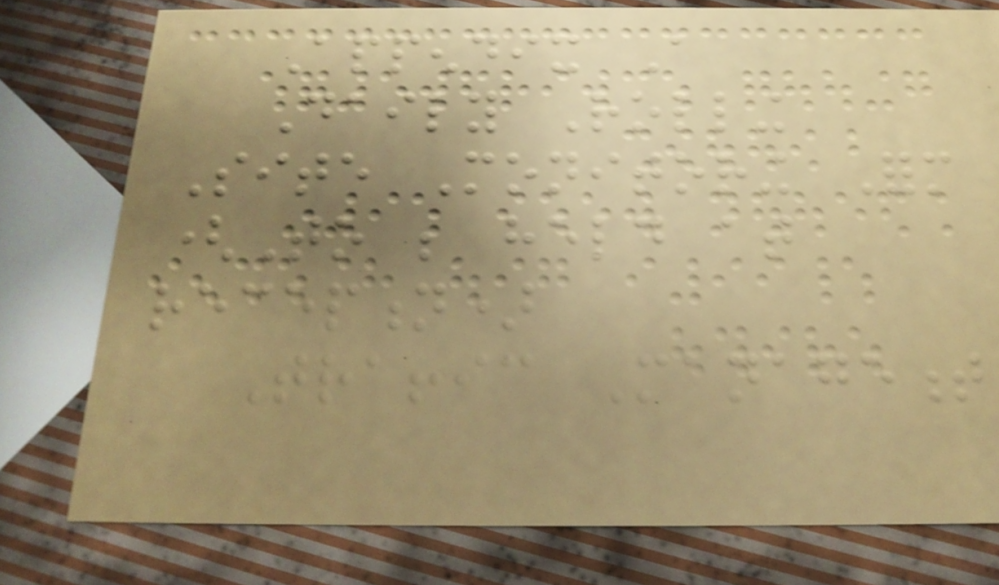Appendix A
Daily Rolling
Site Monitoring Form
(To be held at
reception)
Traffic Management
